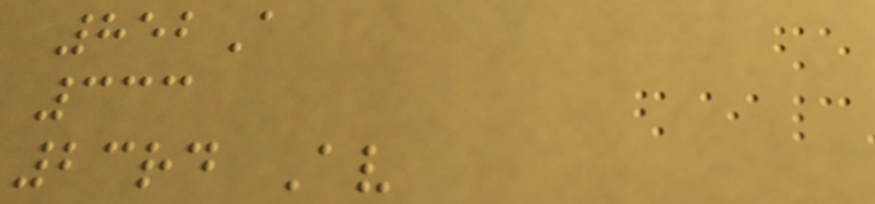852A
333
23rd Av
